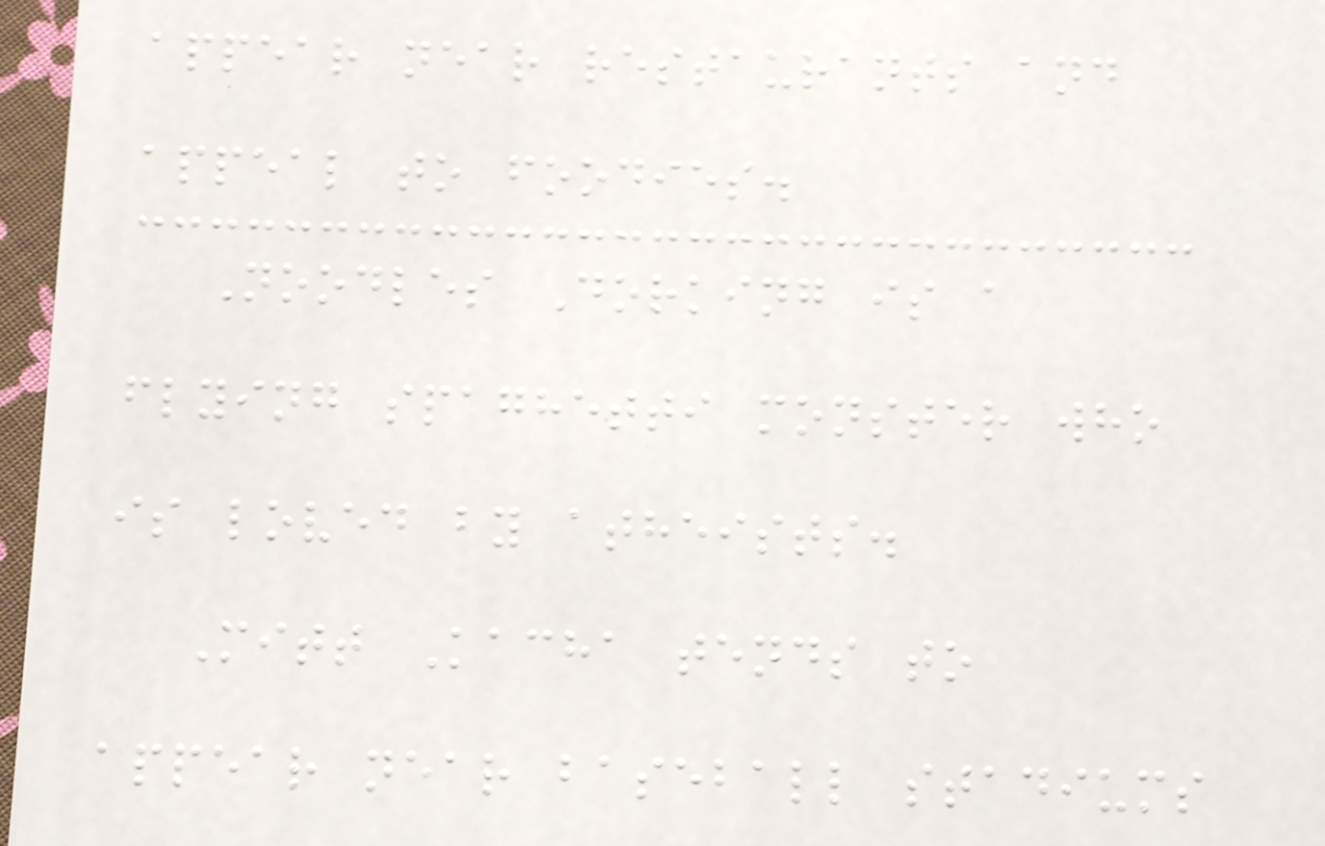appear near restaurants and
appeal to foodies.
Noodles Dorking is a
flying spaghetti monster who
is loved by atheists.
Mitt Kacha tends to
appear near baseball stadiums
